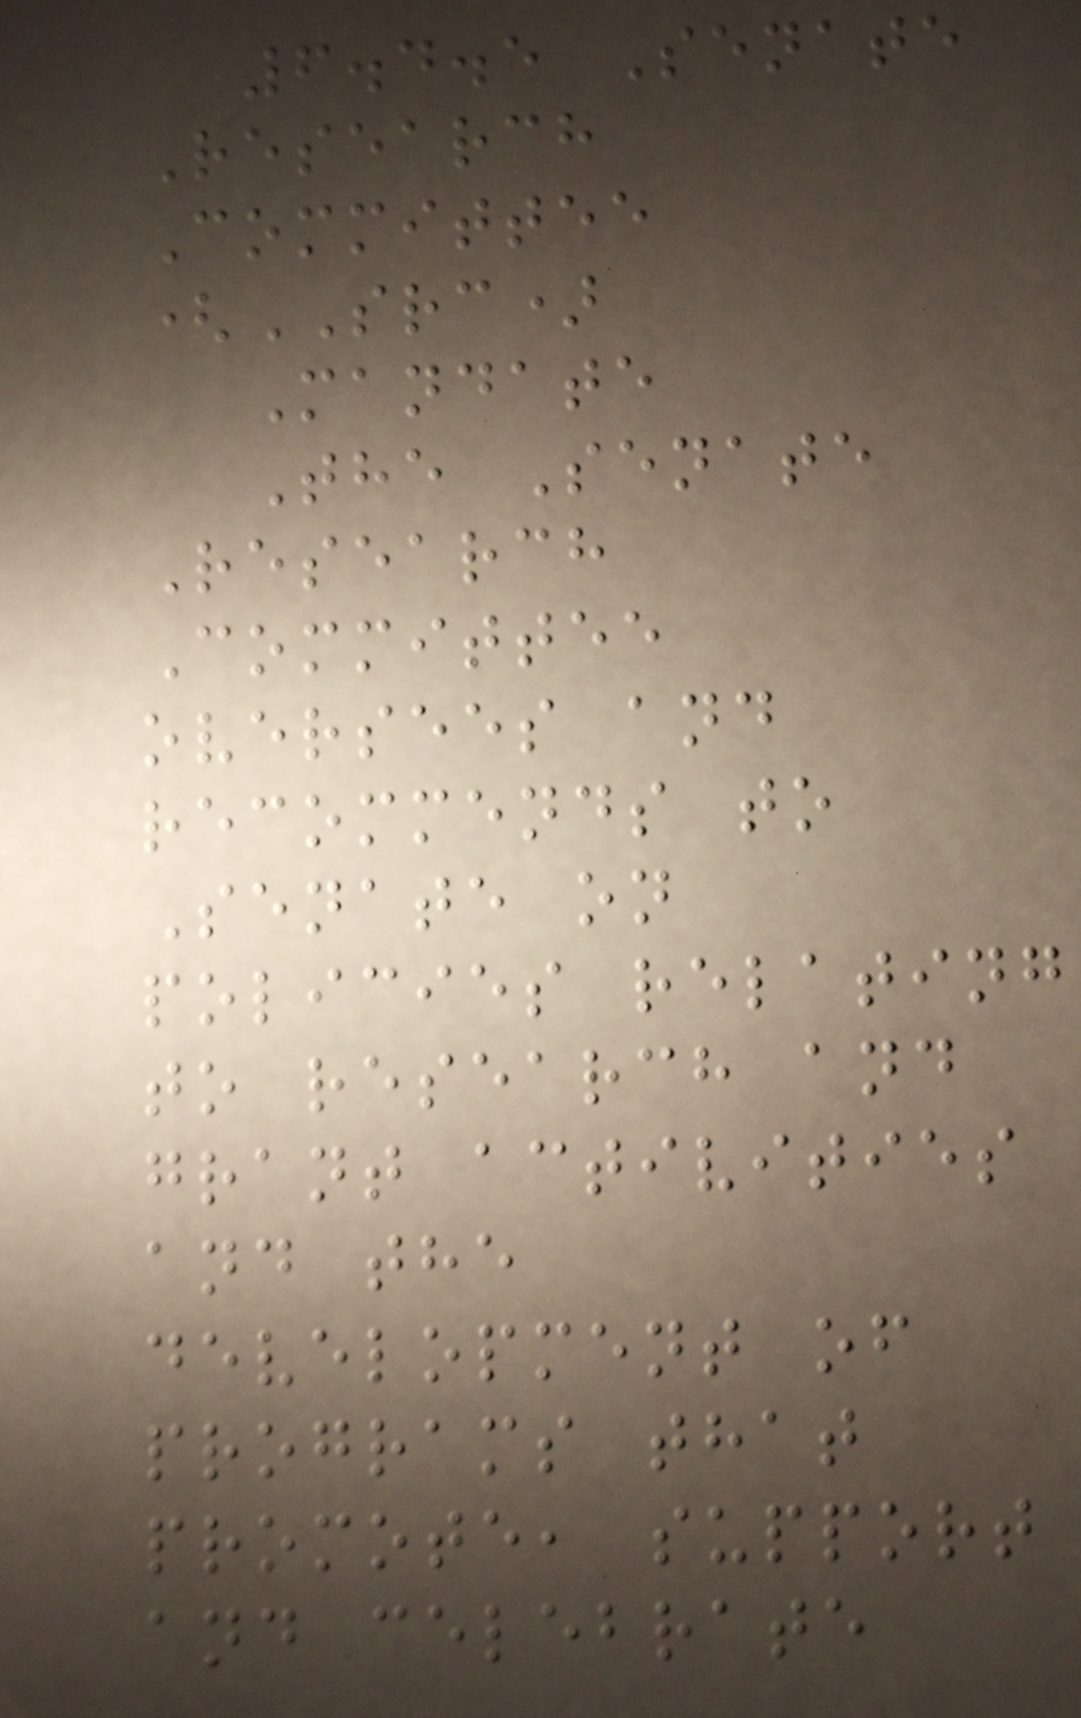6.4.5 Senate
Research
Committee
(SRC)
Mandate
The Senate
Research
Committee
oversees and
recommends to
Senate on
policies relating
to research and
grant activities
and the
development of
programs that
promote, support
and celebrate
